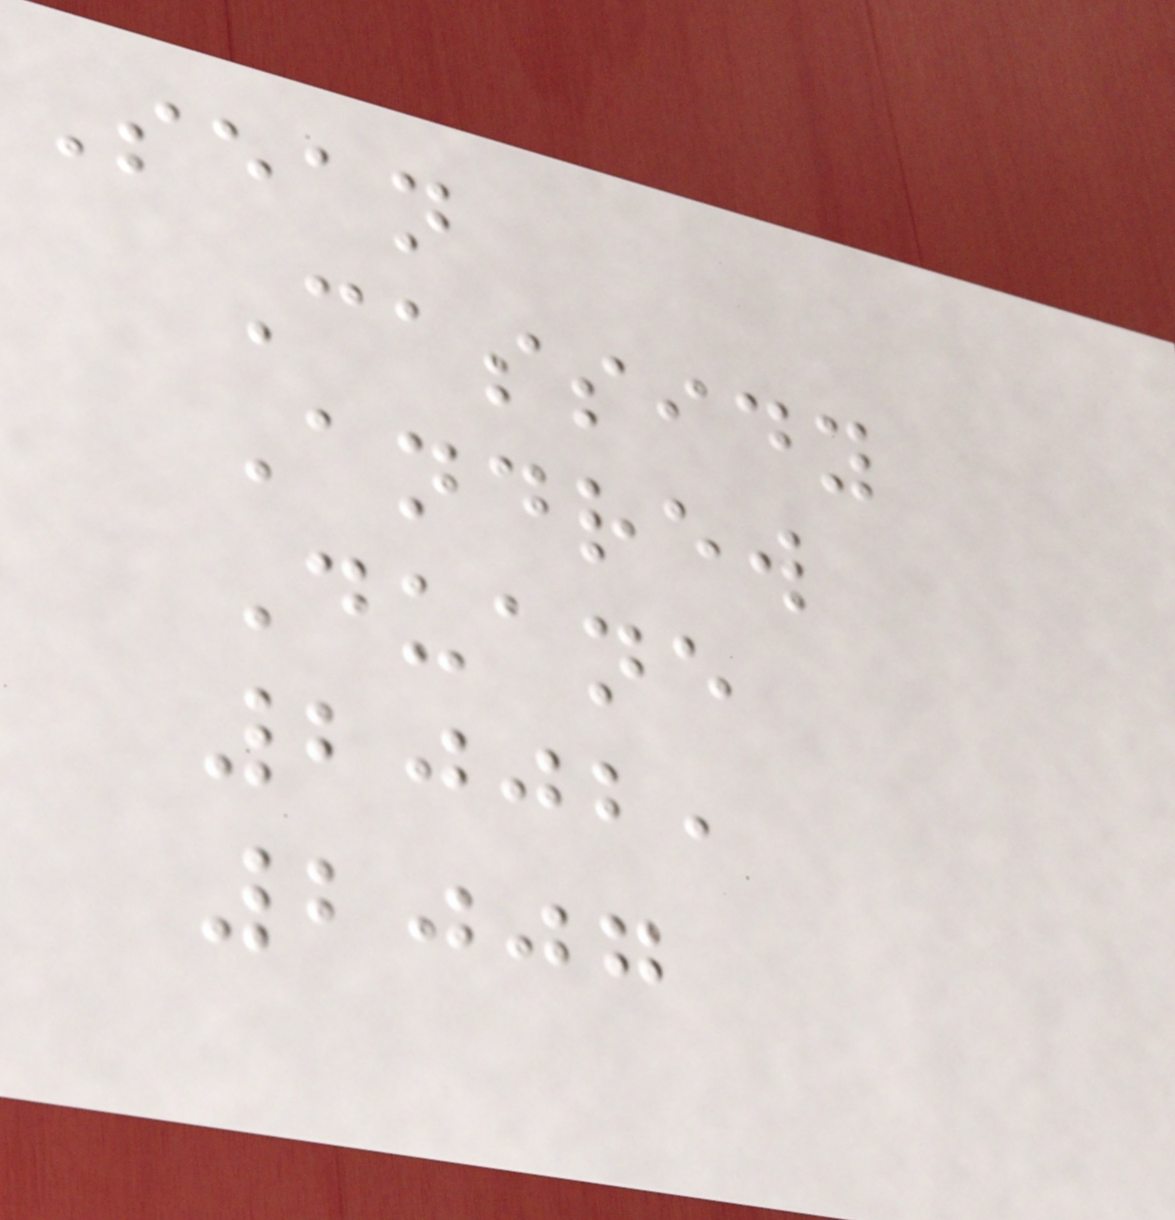Sean
Cassidy
Andrew
Duane
2002,
2007
